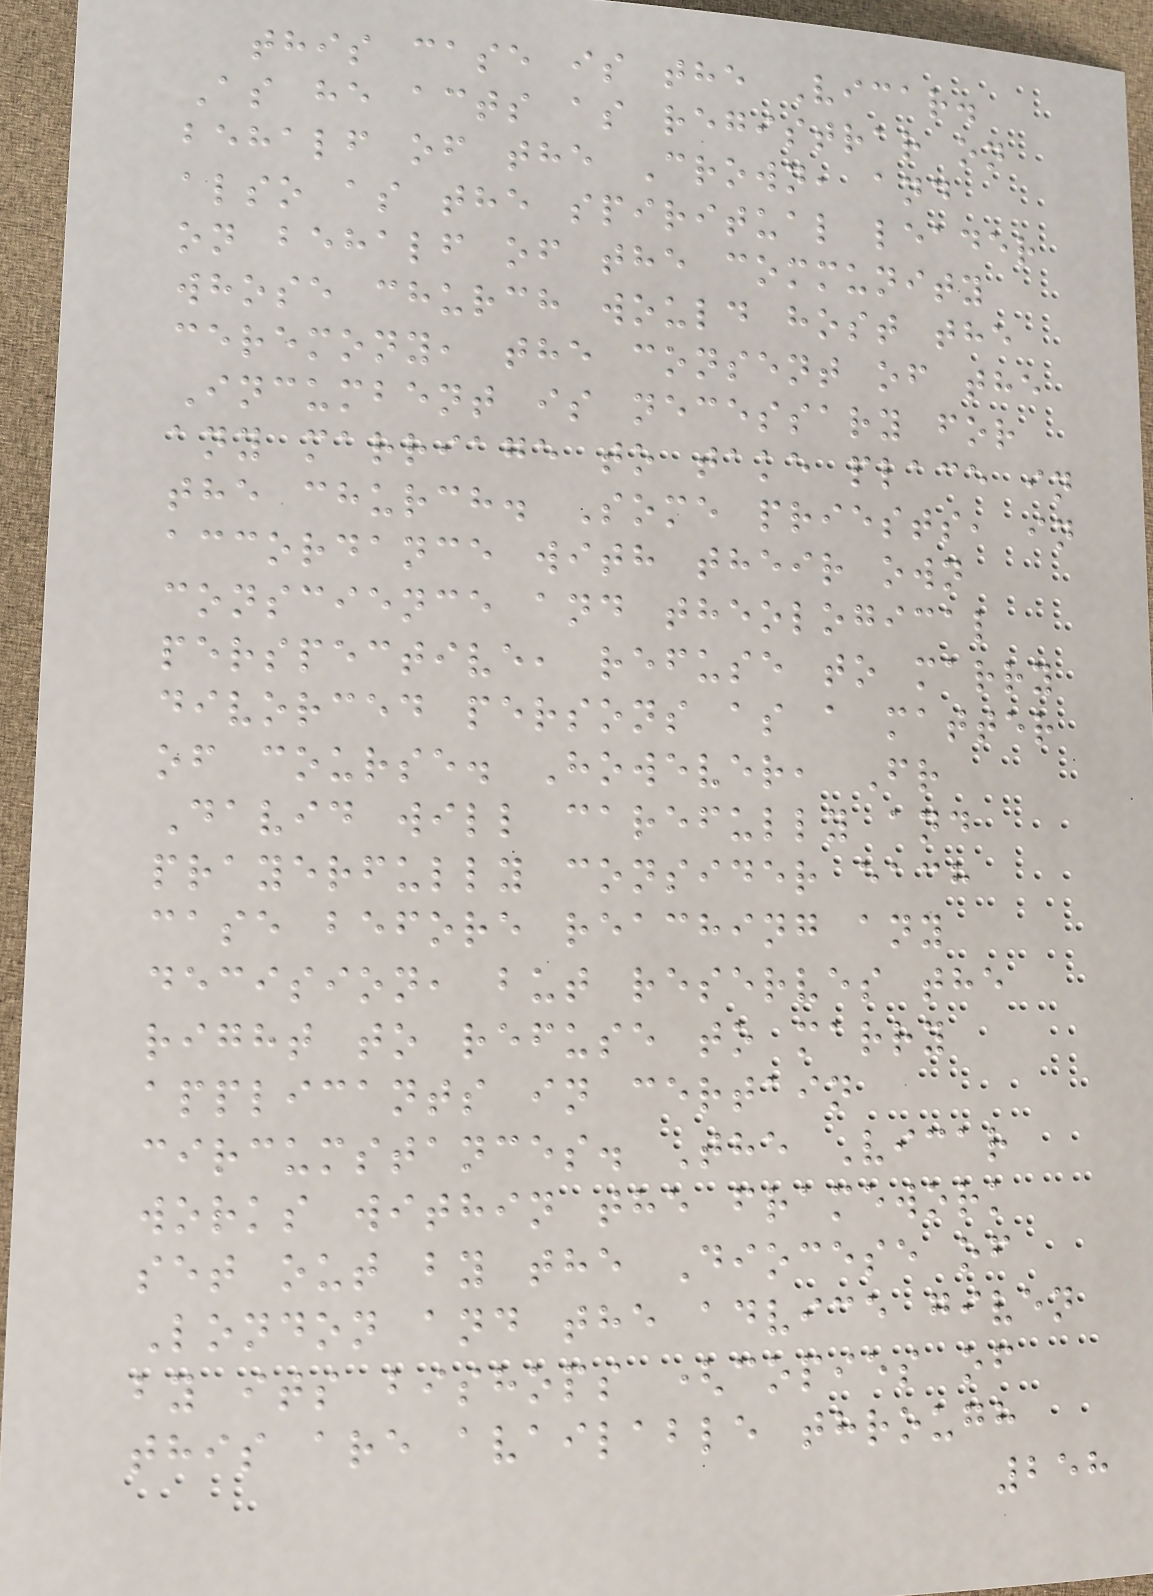this case is the Vicar.
As he acts as registrar on
behalf of the Crown, and
also as the spiritual leader
on behalf of the community
whose church would host the
ceremony, the consent of the
Incumbent is necessary for
any marriage to take place in
the church. Some priests, in
accordance with their own
conscience and theological
perspective, refuse to marry
divorced persons as a matter
of course. However, Fr
David will carefully and
prayerfully consider each
case before reaching any
decision, but reserves the
right to refuse to marry
applicants in certain
circumstances. The Vicar
works within the framework
set out by the Diocese of
London and the advice given
by its bishops (copies of
this are available through
258
